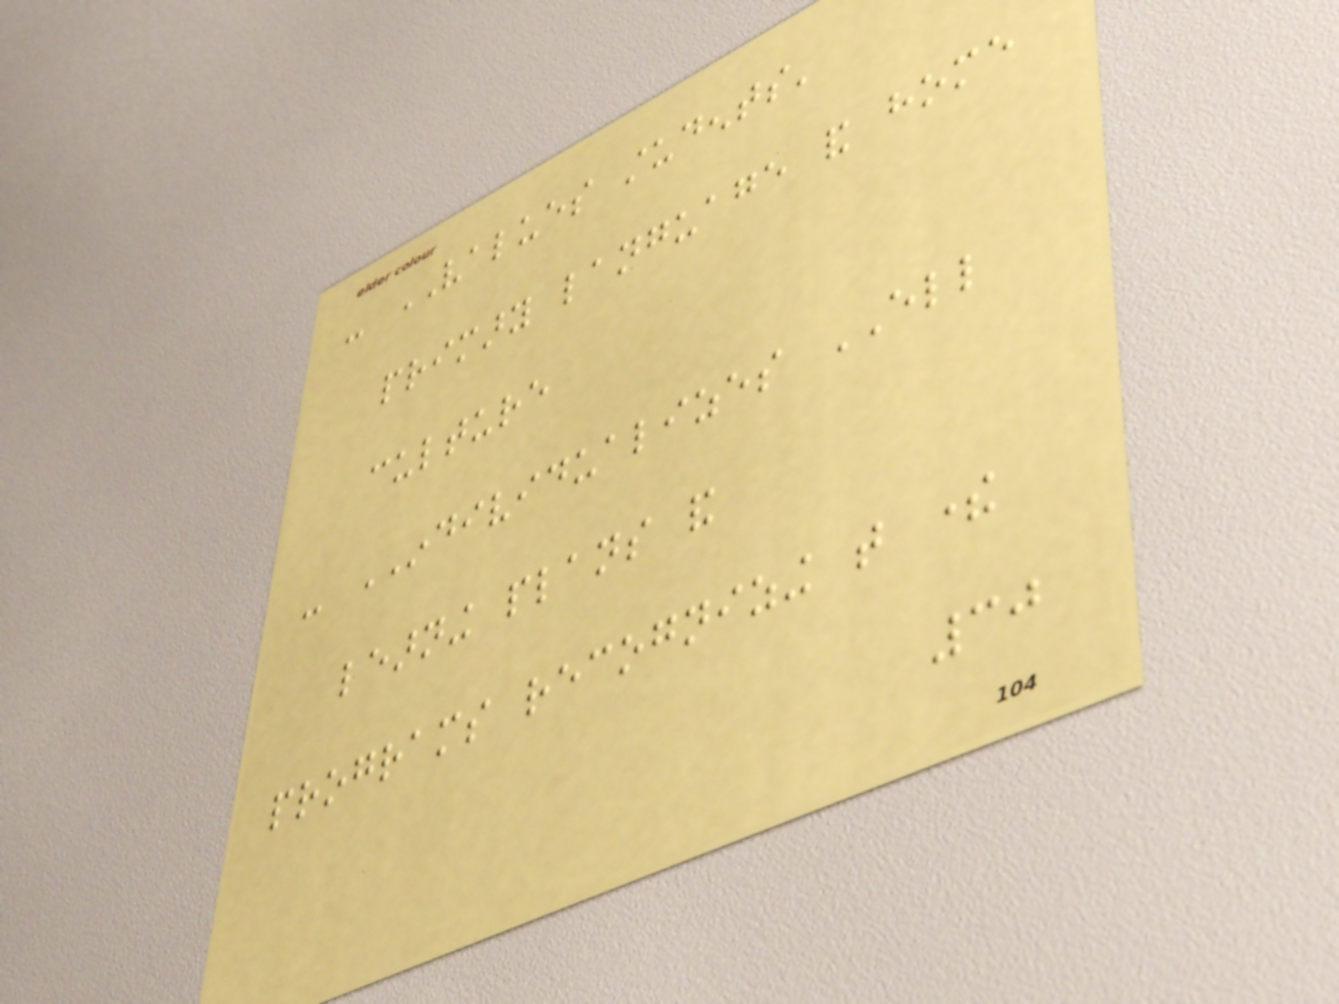- VALUES students'
primary language and home
culture
- INDIVIDUALIZES ELL
learning plans and
programs recognizing that there
30
